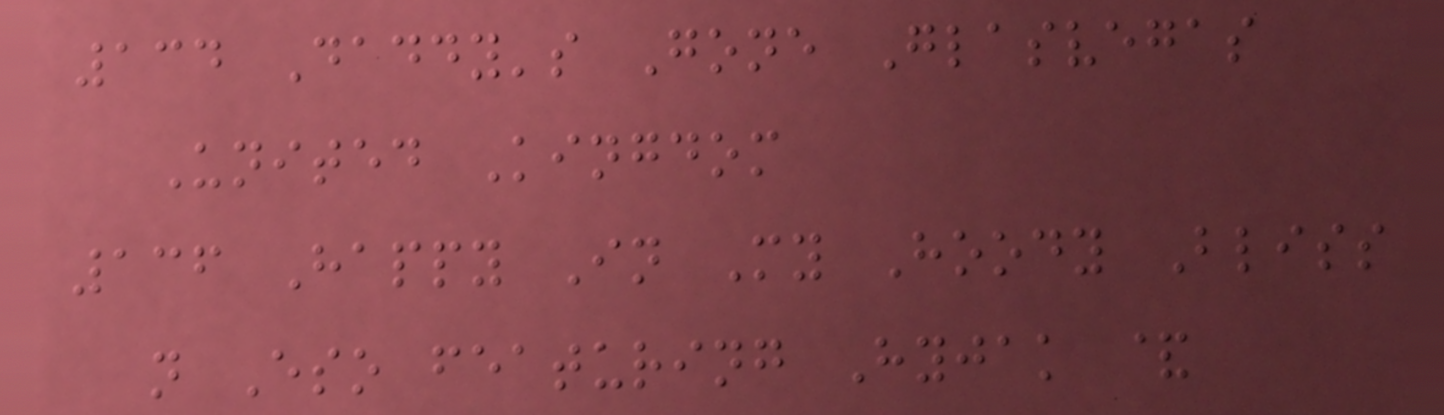134 Daddy's Gone Glasvegas
United Kingdom
136 Happy In My Hoody Bliss
n Eso featuring Hyjak &
